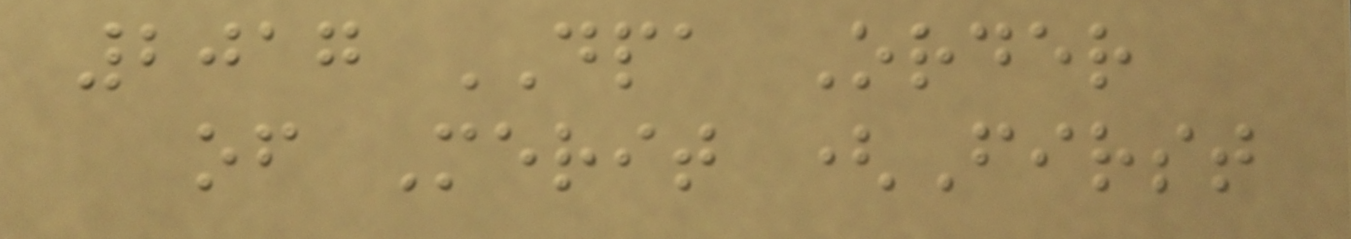2017 DPA Order
of Merit (First
